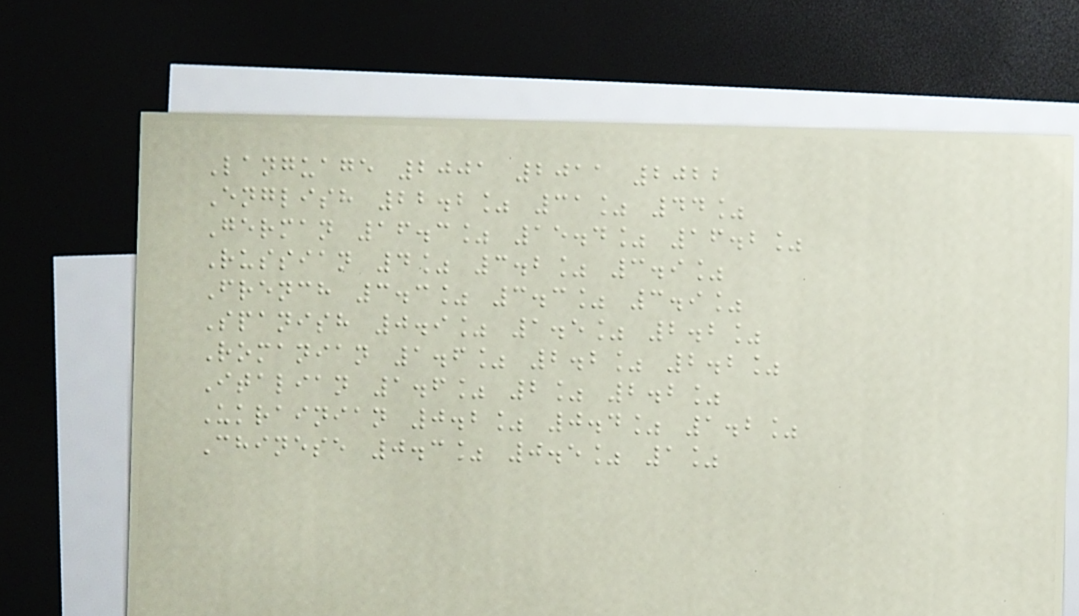Language 2001 2011 2022
English 22.2% 31% 44%
German 16.3% 15.4% 16.2%
Russian 4% 3.2% 3.9%
French 3.3% 3.3% 3.9%
Spanish 0.9% 1.5% 2.2%
Romanian 1.6% 2.2% 2.2%
Italian 1.6% 2% 2.2%
Ukrainian 0.2% 0.4% 1.2%
Chinese 0.3% 0.5% 1%
